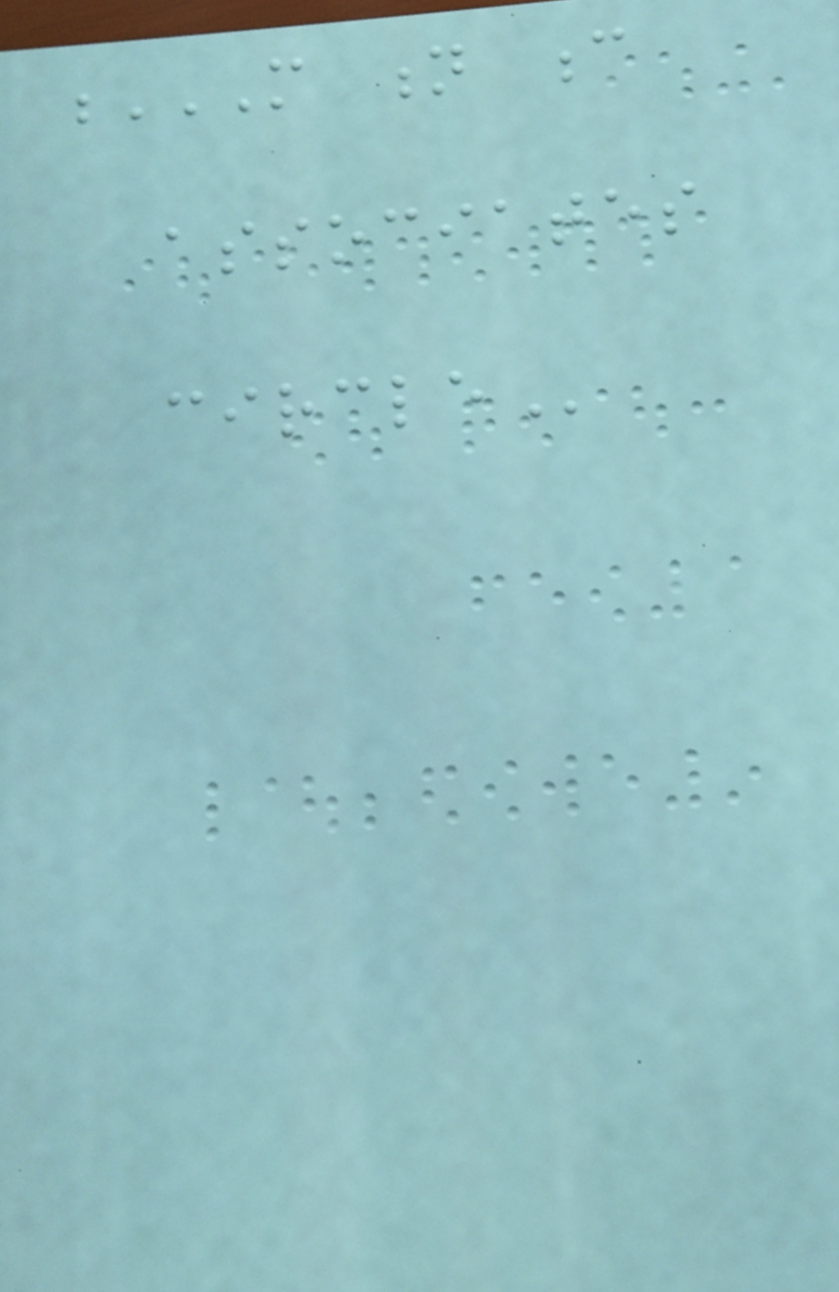M N C
ASSOCIATES
CIRCLE
